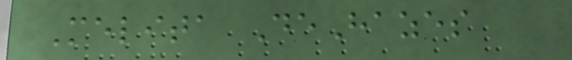Melita DeHazes
